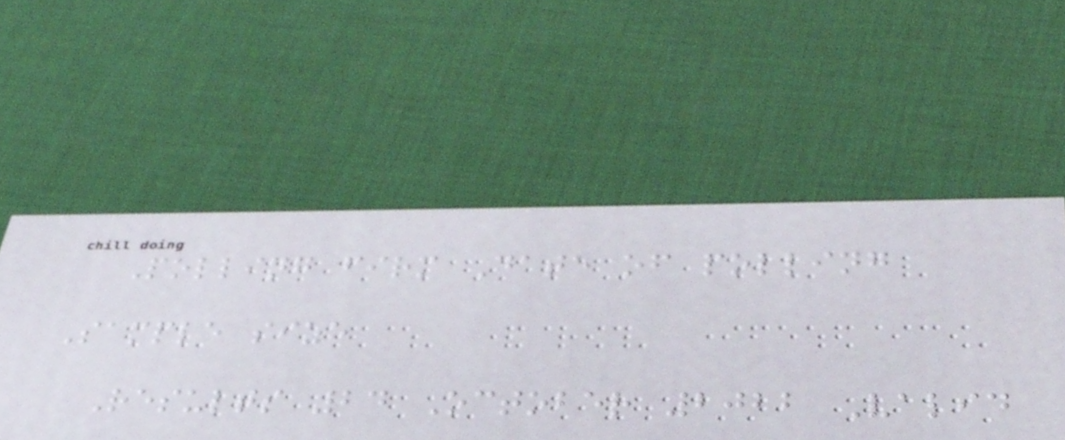Polling firm Date of polling
Sample size
Results 24 October 2022 Valid
